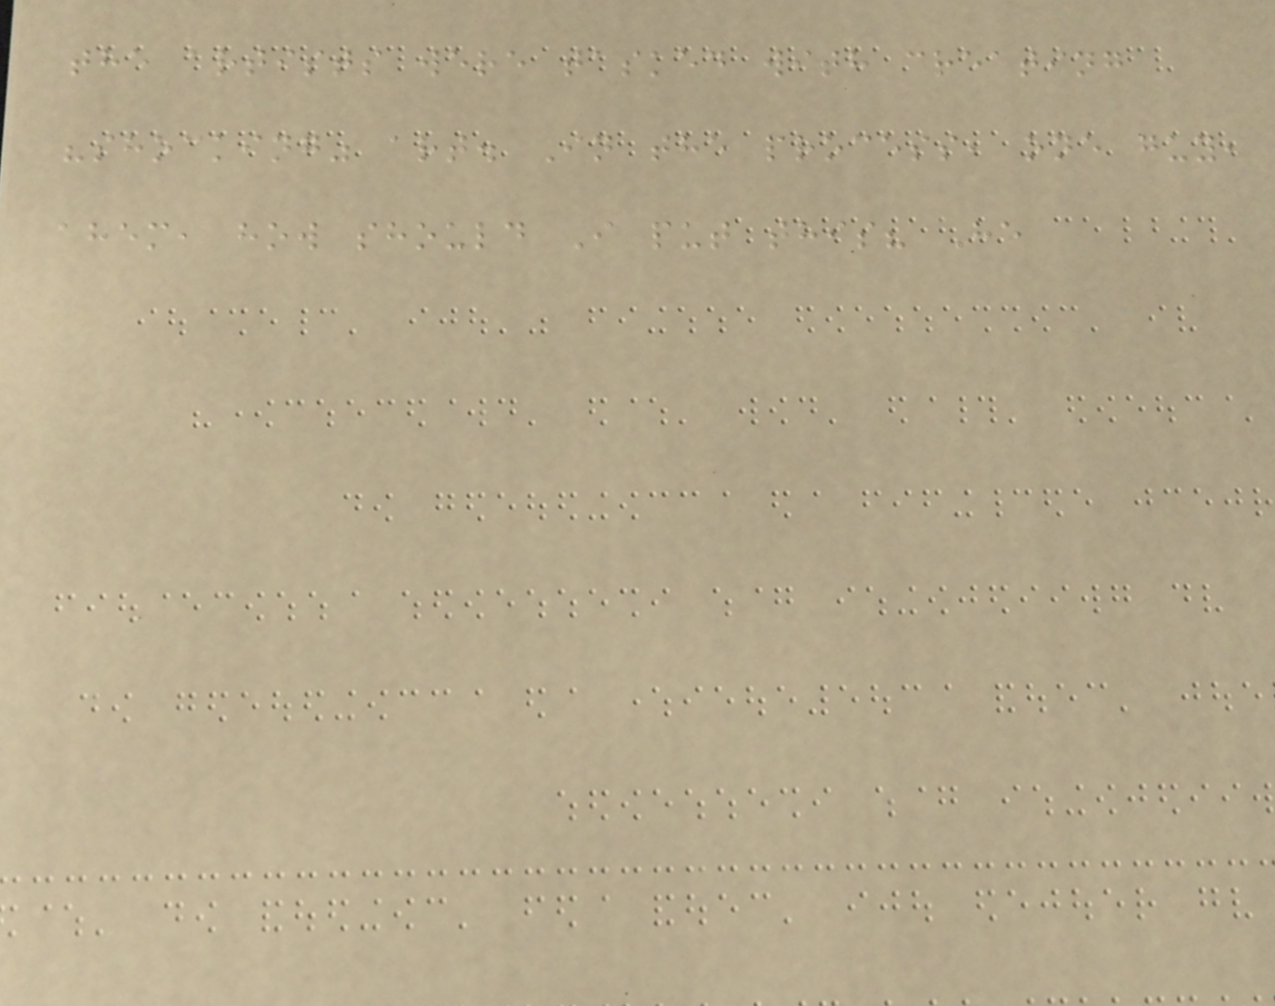the artists were tasked with creating
"shocking" art. In the process, one guy,
ahem, how should I put this? He
